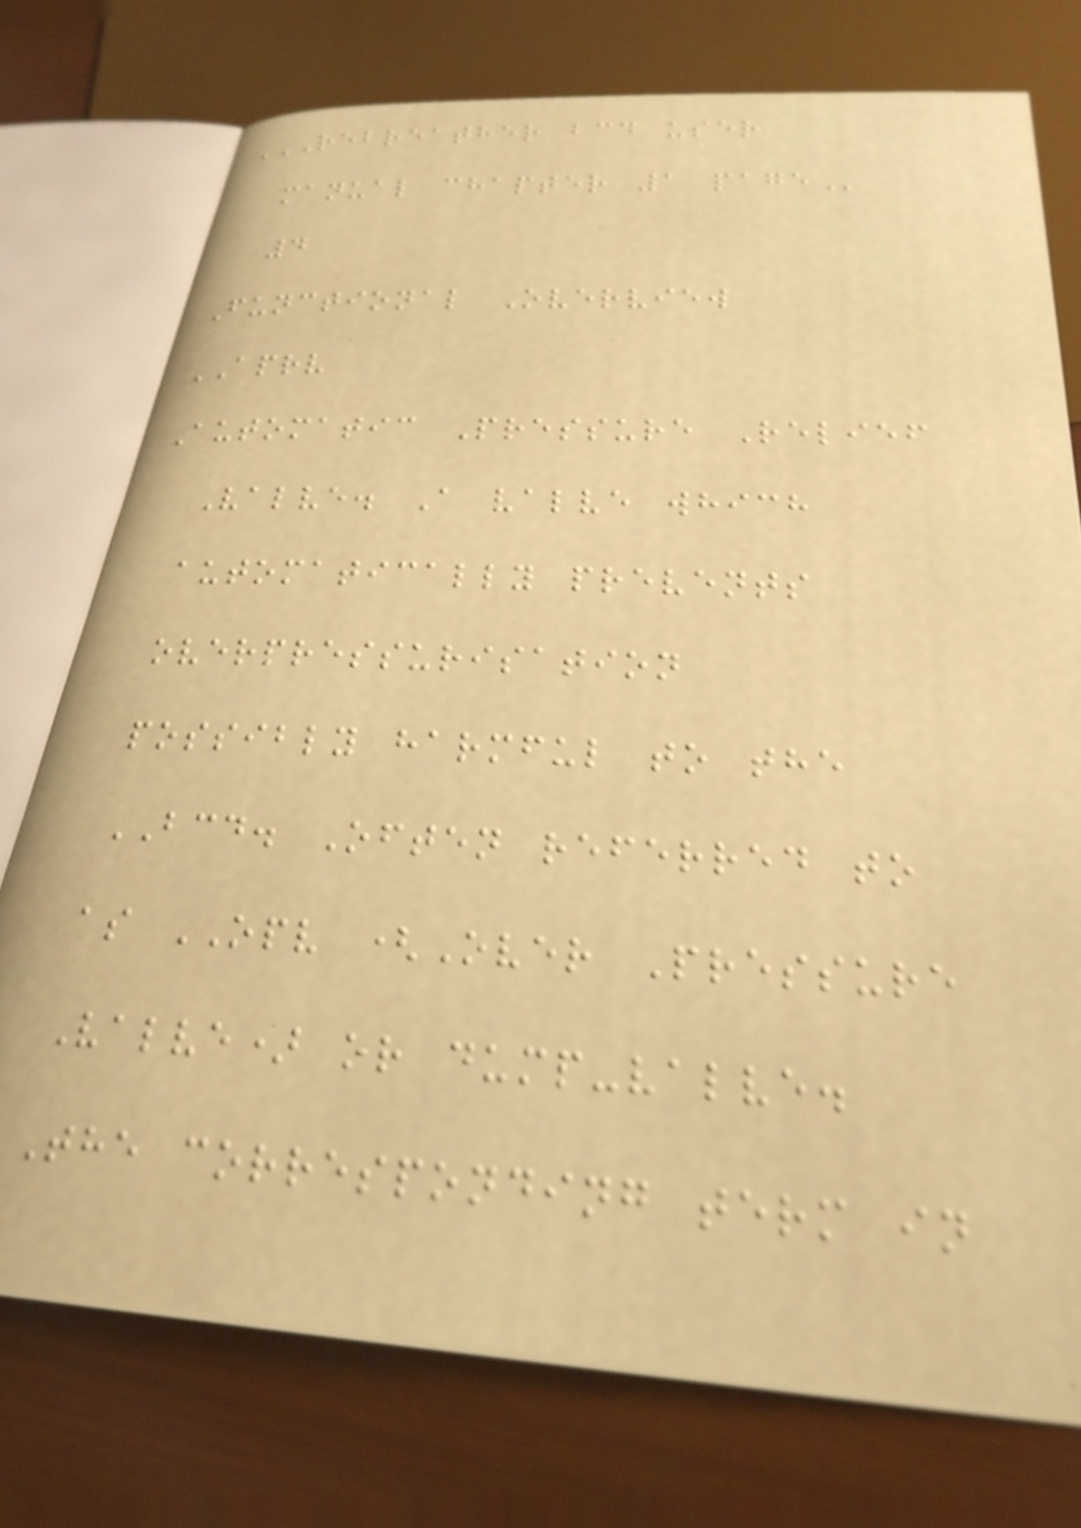REBREATHER BCD USER
MANUAL CHAPTER 1 PAGE
4
Functional Overview
APRV
Automatic Pressure Relief
Valve. A valve which
automatically prevents
overpressurisation
possibly harmful to the
BCD. Often referred to
as OPV (Over Pressure
Valve) or dump-valve.
The corresponding term in
